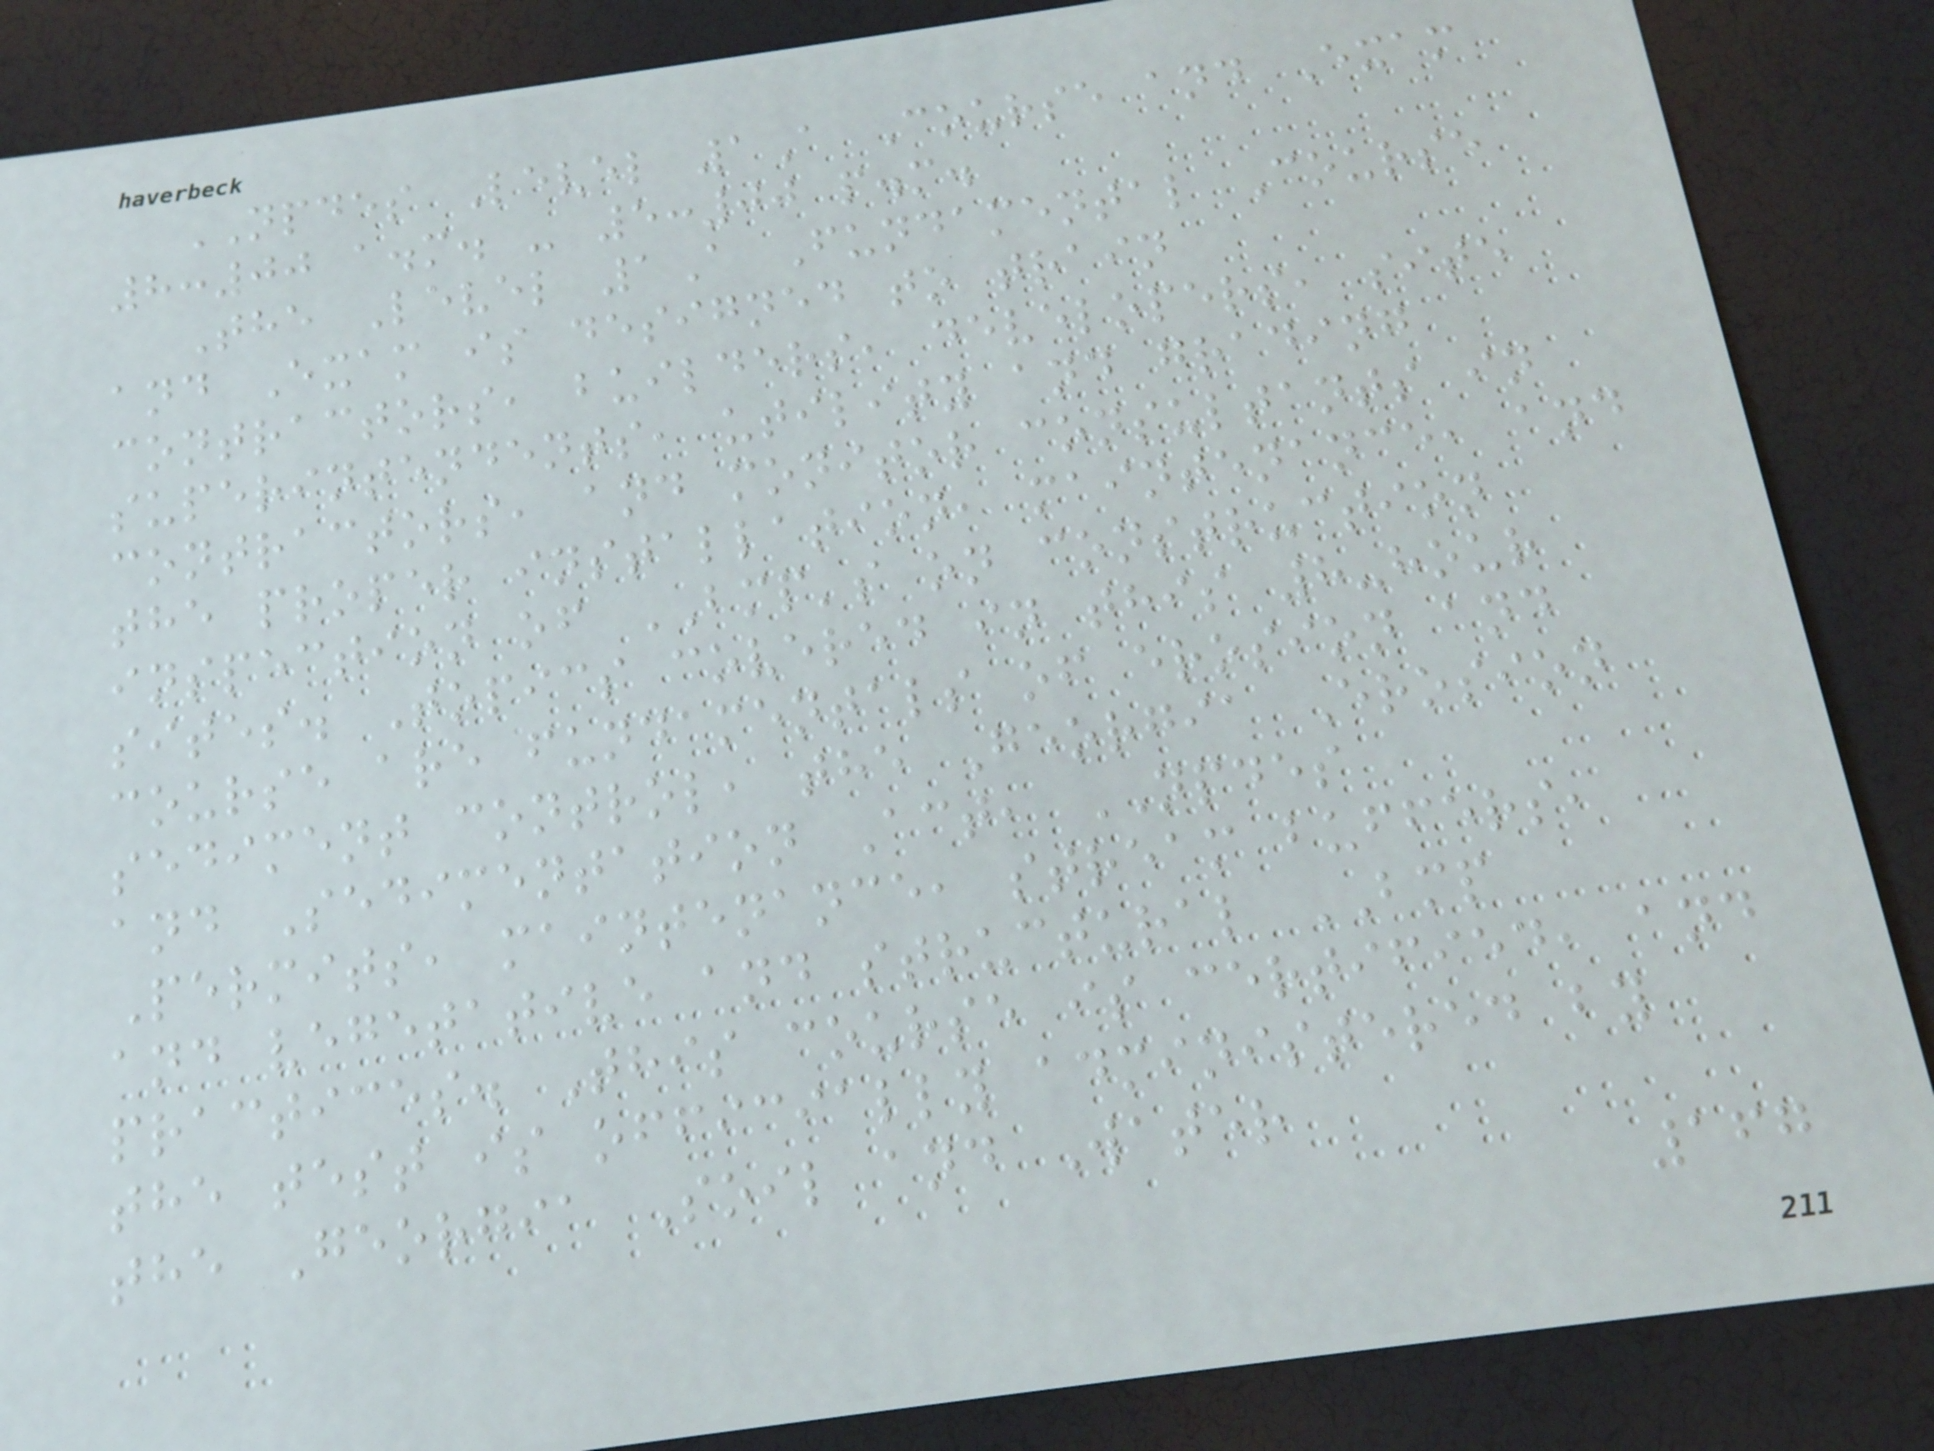NPDES Level 1A Course and Exam
8:00 a.m. - 5:00 p.m.
The Level 1A Fundamental Course
and Exam is designed to train
contractors, builders, developers, site
superintendents, utility and grading
contractors, and monitor consultants in
the proper installation, maintenance, and
inspection of BMP's on construction
sites. Topics covered in this 8-hour
course are fundamentals of erosion and
sediment control, the Georgia Erosion
and Sedimentation Act, NPDES
Permits, maintenance, stream buffers,
and vegetative and structural BMP
practices. This course is certified, and
the test is officially administered by
the Georgia Soil and Water
167
